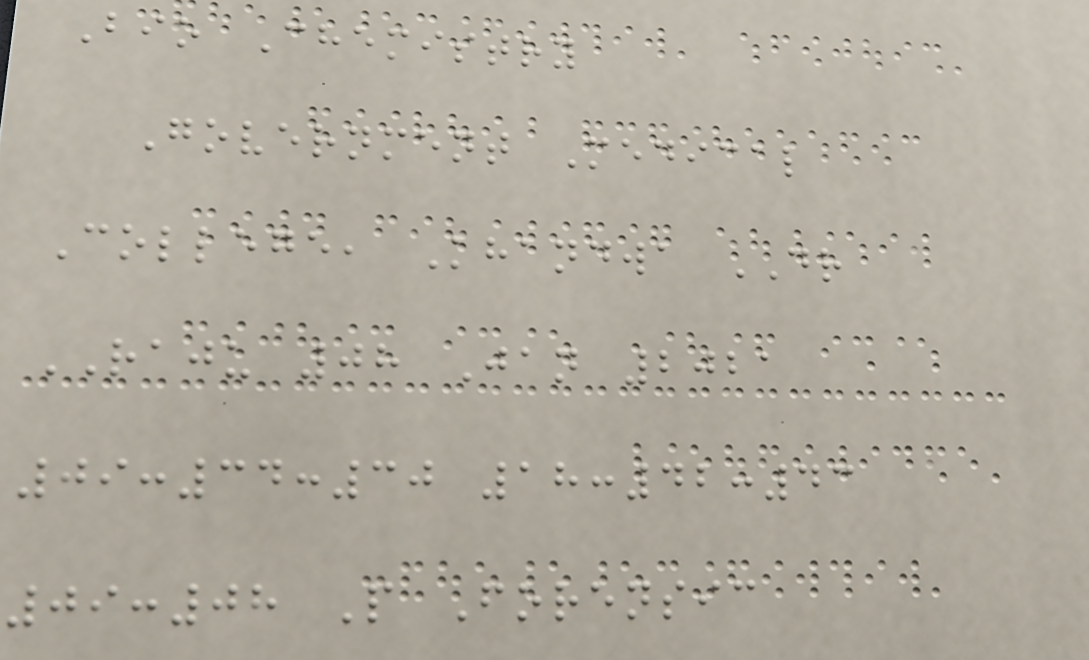Bio Chemistry
Government Medical
College, Khandwa DR
RAJU 08 Jan 2021
09:34:30 18:42:43
09:08 P Forensic
